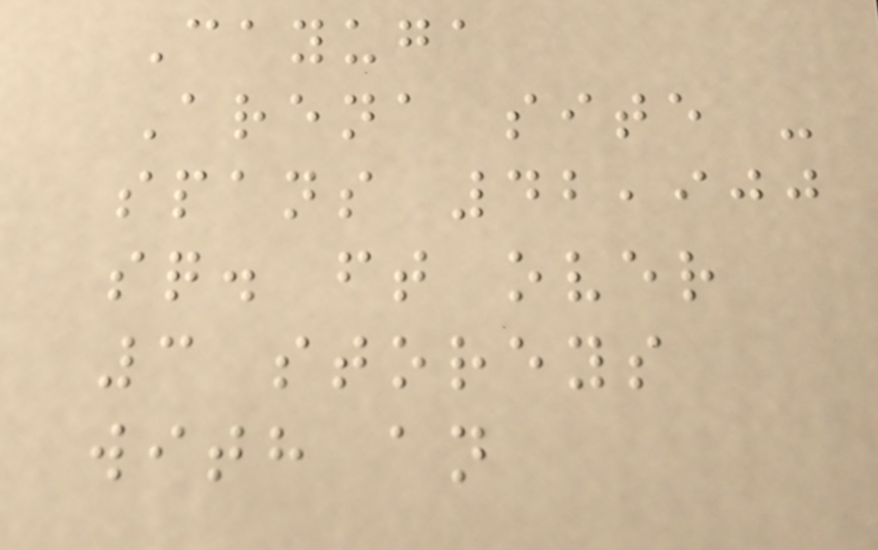Cayuga
Arena site -
spans 42,900
sq. ft over
3 storeys
with an
